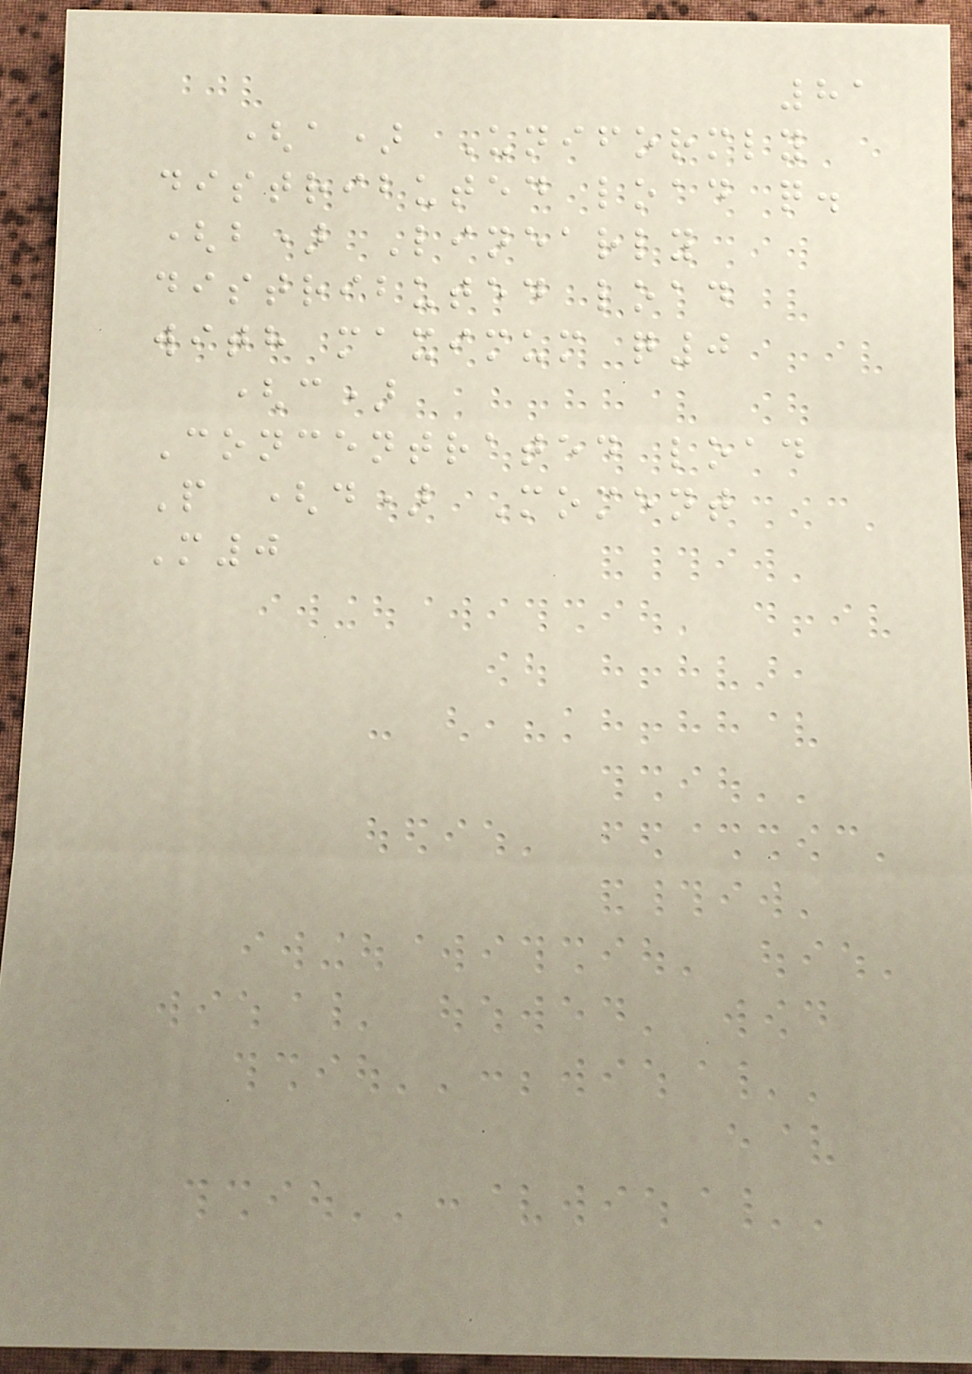81
(a) Uniformly
distributed load q.
(b) Linearly
distributed load
with maximum q0
(c)
Concentrated load
P (d) Moment
M0
